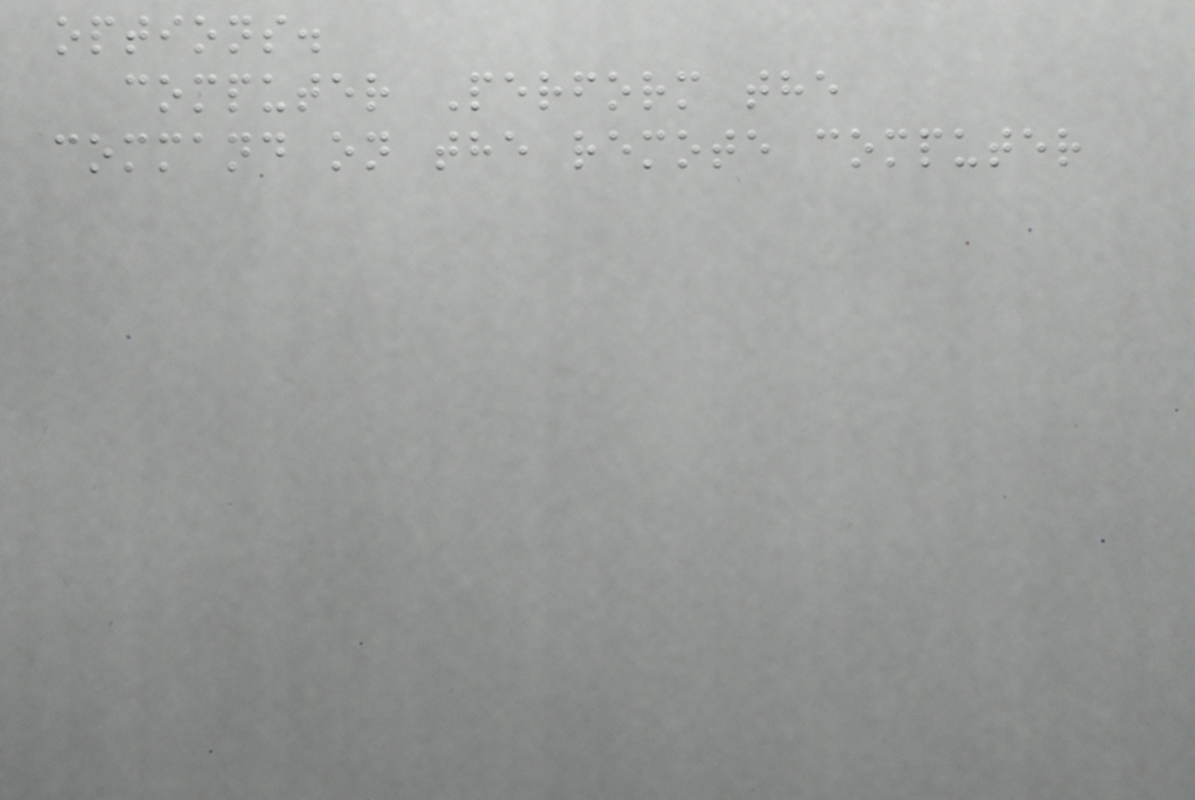options.
computer Perform the
command on the remote computer
